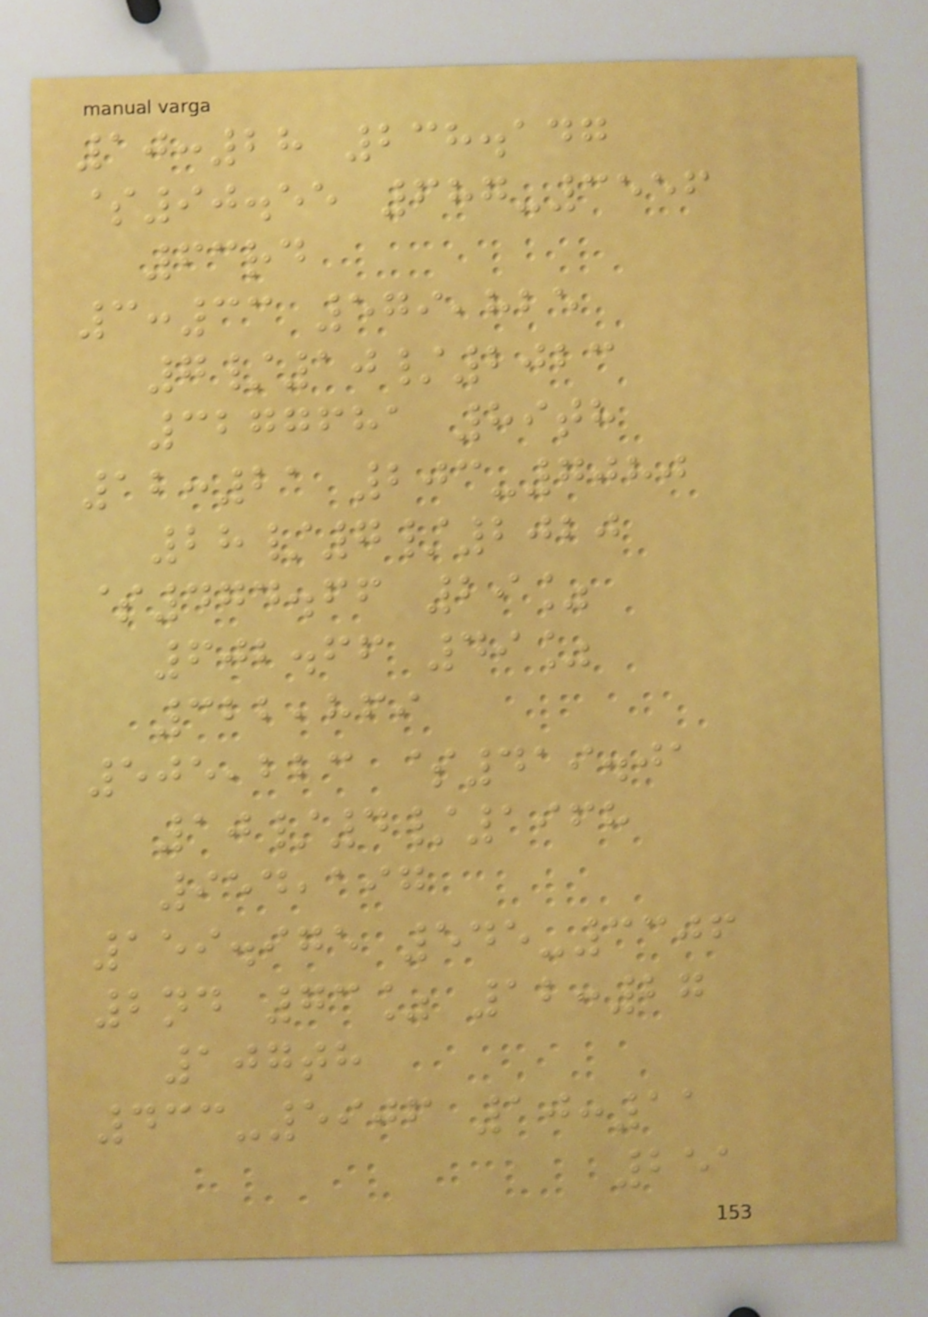10:28 238.147
$90.55 687-3556
63rd
3:33 579,825
7/10/2023
3277681 89th
12:21 203-7080
28/7/2020
$474.66 29%
602.66 49%
322,869
505,223 $419.01
10/4/1968
954,197
159.975 545-3306
2nd 73% 12:27
107th
433-5906 10:11
251
